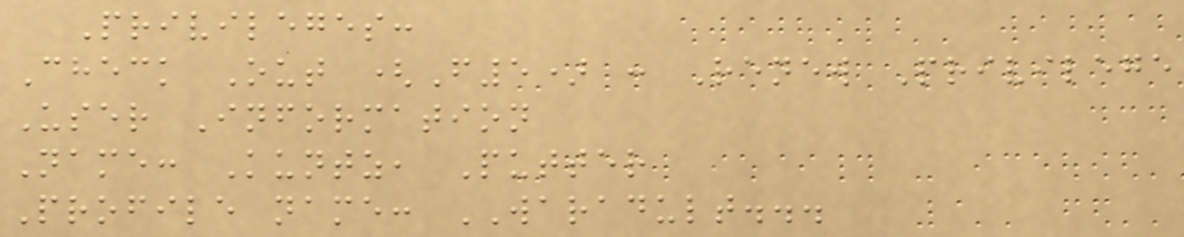Privileges:
Check Out (F5) : Renew Privilege
User Information
Name: Kuntz, Putter
Profile name: WARADULT...
